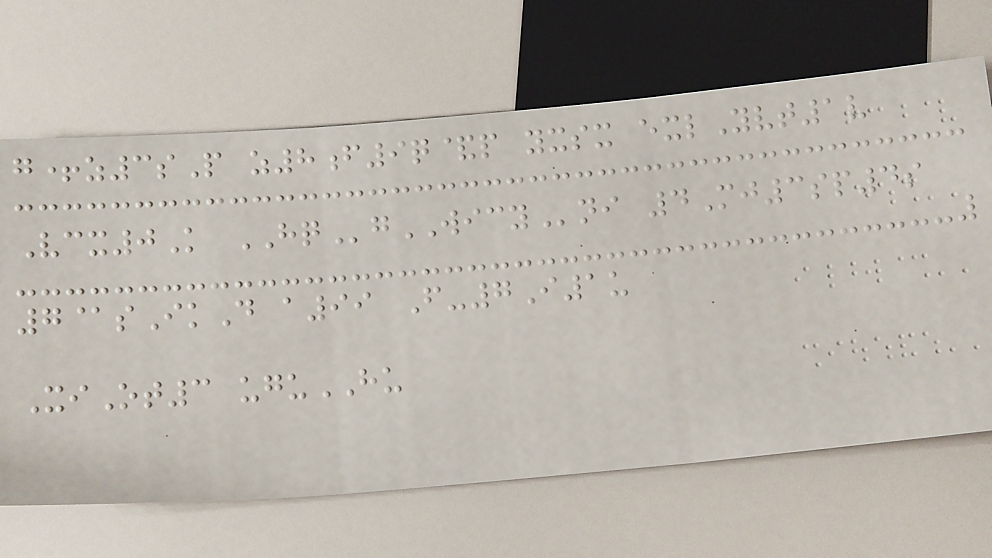g+z3sP z8f9q&p yxsx exlYvt1v
Vcx0K HQgWICYni 4Mj3sp4s
7@sIkD a99 F-7I1u
XiOt3 uguHU
